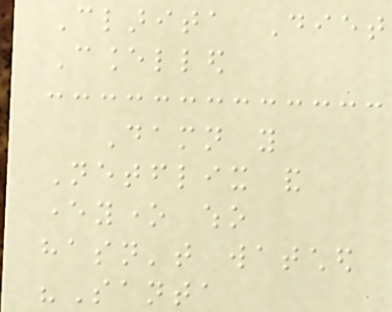Clarita Diet
Cancelled
Damn you
Netflix and
everyone who
hasn't watched
"Santa
